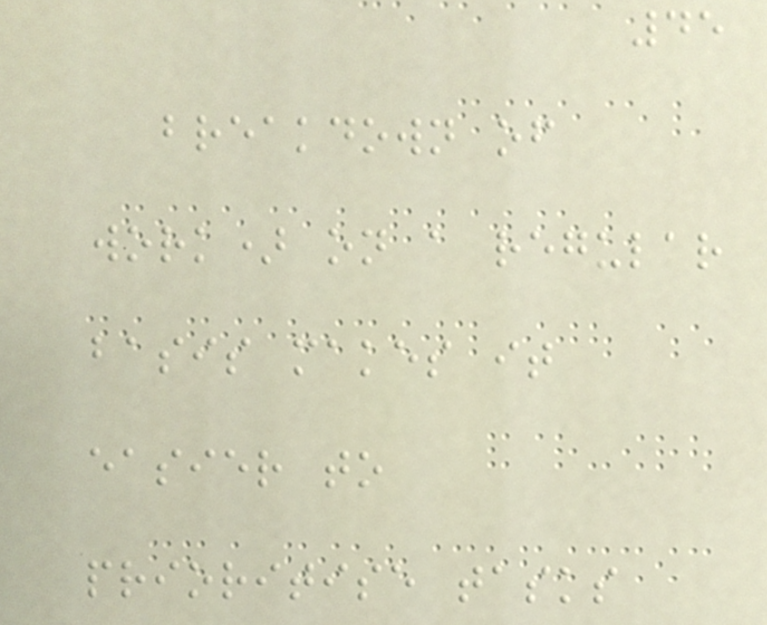45
breakdown of
work) on a regular
basis makes it
easier to
prioritise tasks
